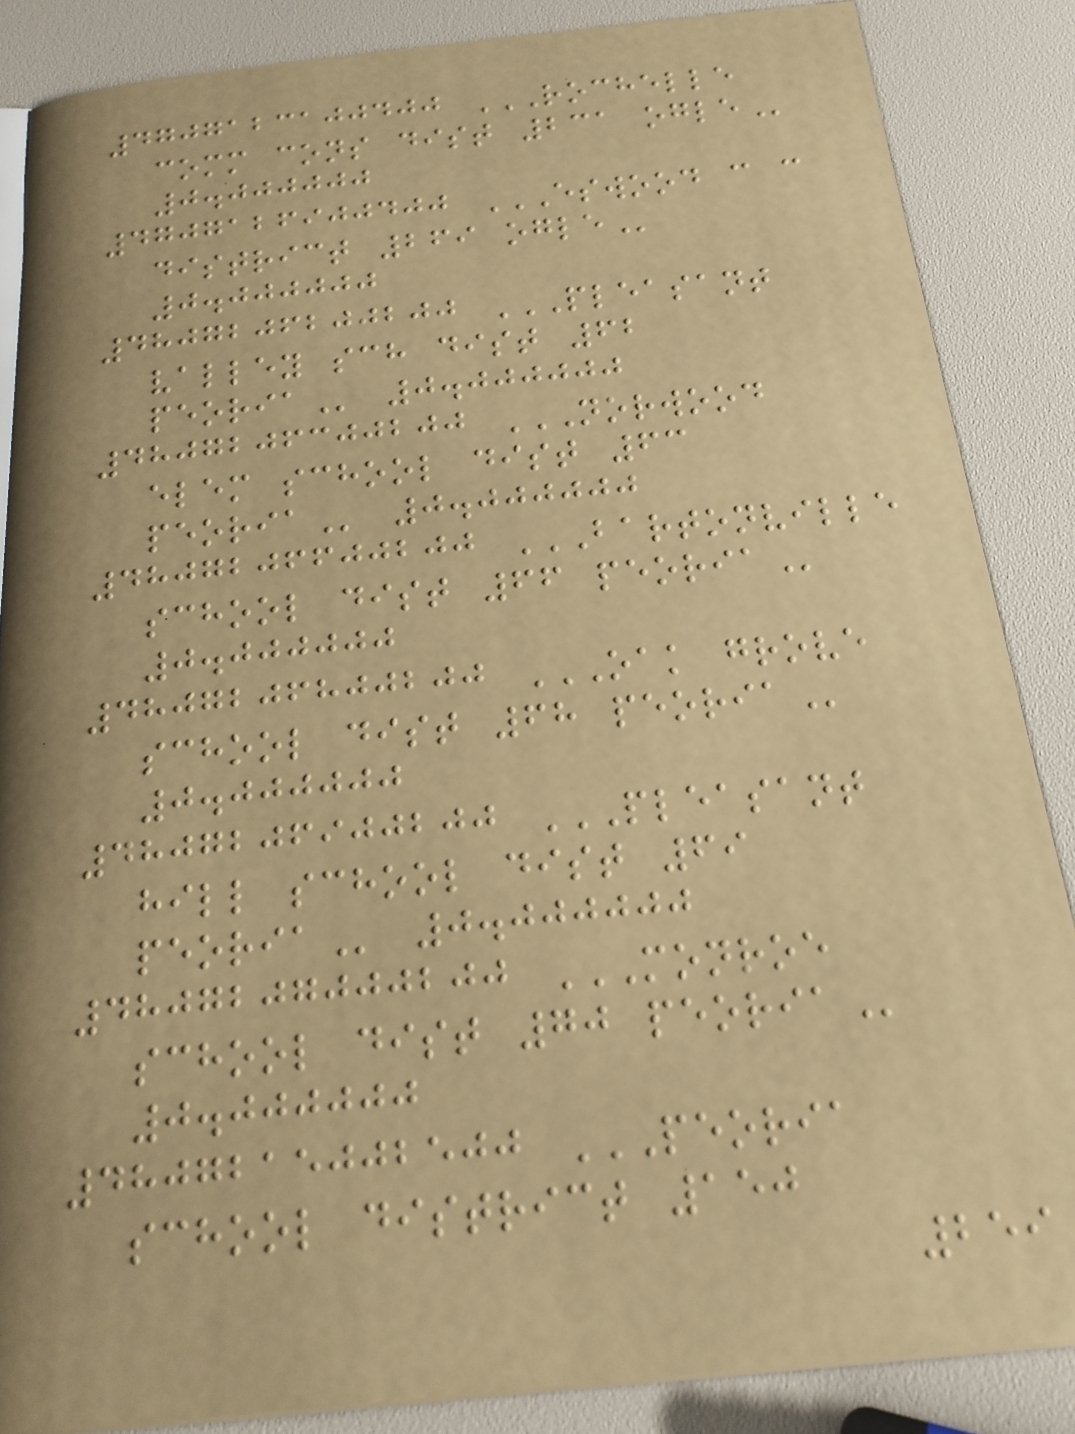4707123100400 ROCHELLE
COMM CONS DIST 231 OGLE
0.000000
4707126900400 ESWOOD C C
DISTRICT 269 OGLE
0.000000
4807206200200 PLEASANT
VALLEY SCH DIST 62
PEORIA 0.000000
4807206300200 NORWOOD
ELEM SCHOOL DIST 63
PEORIA 0.000000
4807206600200 BARTONVILLE
SCHOOL DIST 66 PEORIA
0.000000
4807206800200 OAK GROVE
SCHOOL DIST 68 PEORIA
0.000000
4807206900200 PLEASANT
HILL SCHOOL DIST 69
PEORIA 0.000000
4807207000200 MONROE
SCHOOL DIST 70 PEORIA
0.000000
4807215002500 PEORIA
SCHOOL DISTRICT 150
259
